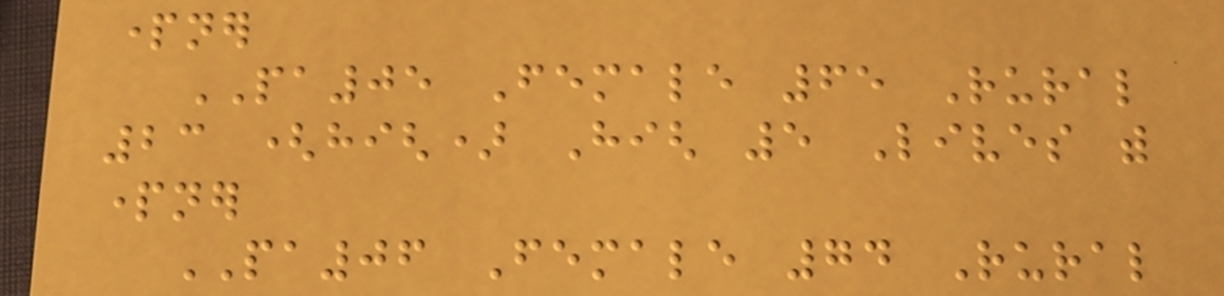partner
PA05 Female 65 Rural
23 (high) High 5 Lives with
partner
PA06 Female 74 Rural
